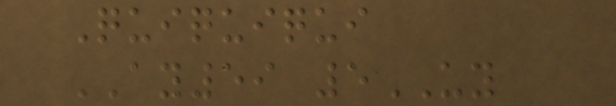Quiquiqui
AY59 5UY
